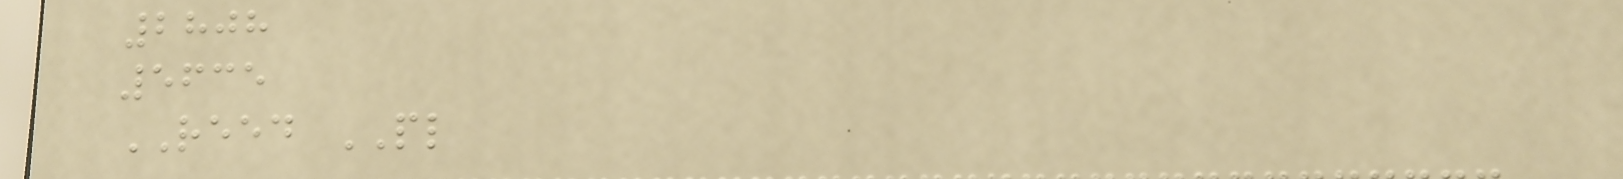2808
5635
REED PL
